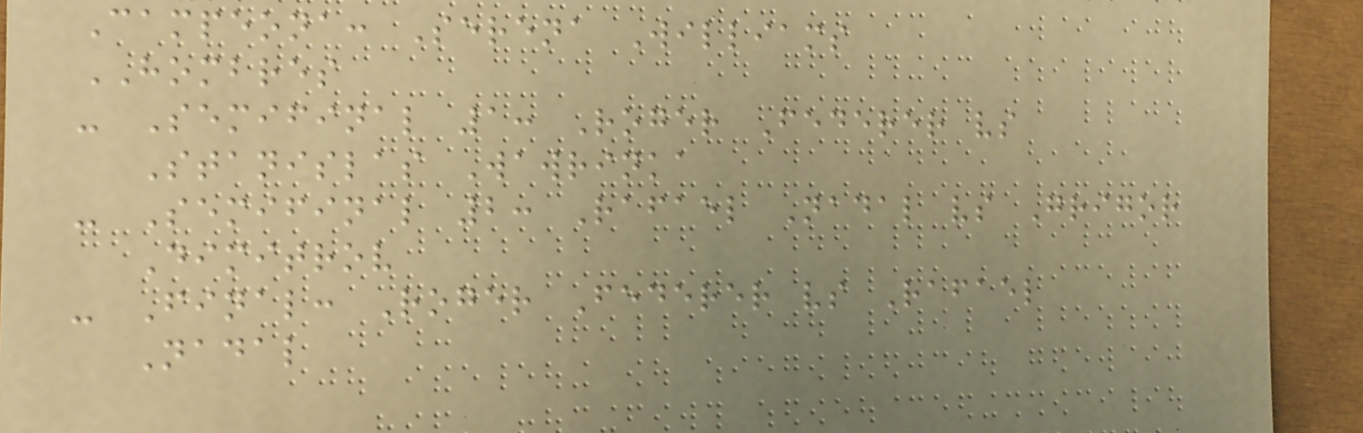Campeona: Serena Williams
HOMBRES
- Semifinal 1: Roger Federer vs
Stanislas Wawrinka
- Semifinal 2: Rafael Nadal vs Grigor
Dimitrov
- Final: Roger Federer vs Rafael
Nadal
